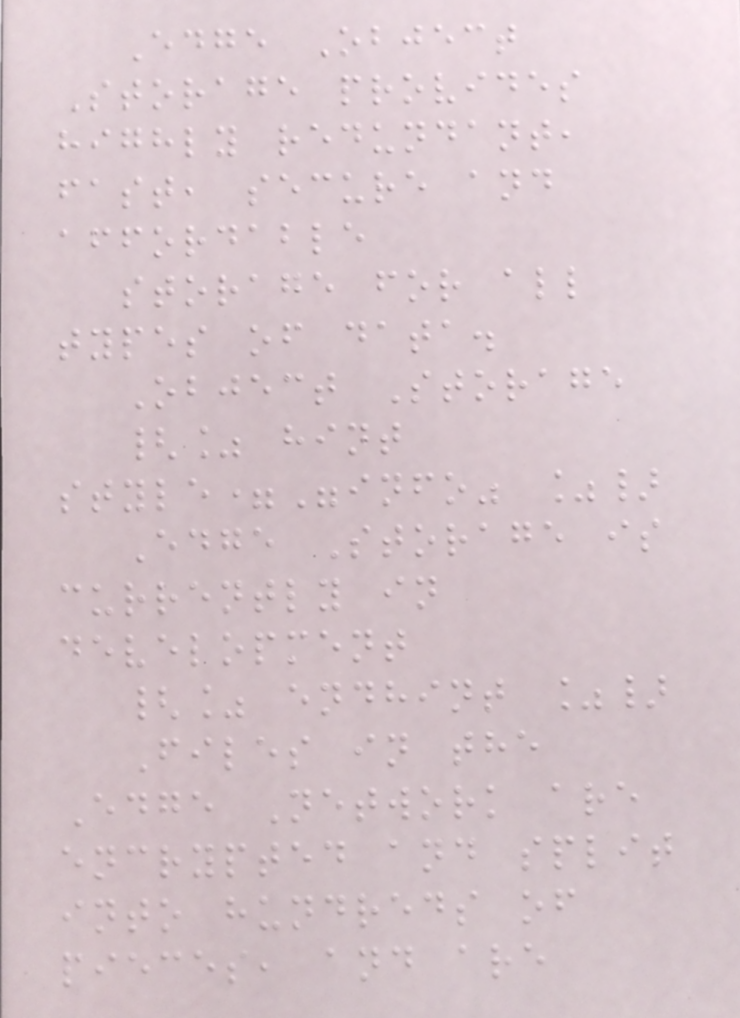Edge Object
Storage provides
highly redundant,
fast, secure and
affordable
storage for all
types of data.
Object Storage
{% hint
style="info" %}
Edge Storage is
currently in
development
{% endhint %}
Files in the
Edge Network are
encrypted and split
into hundreds of
pieces, and are
